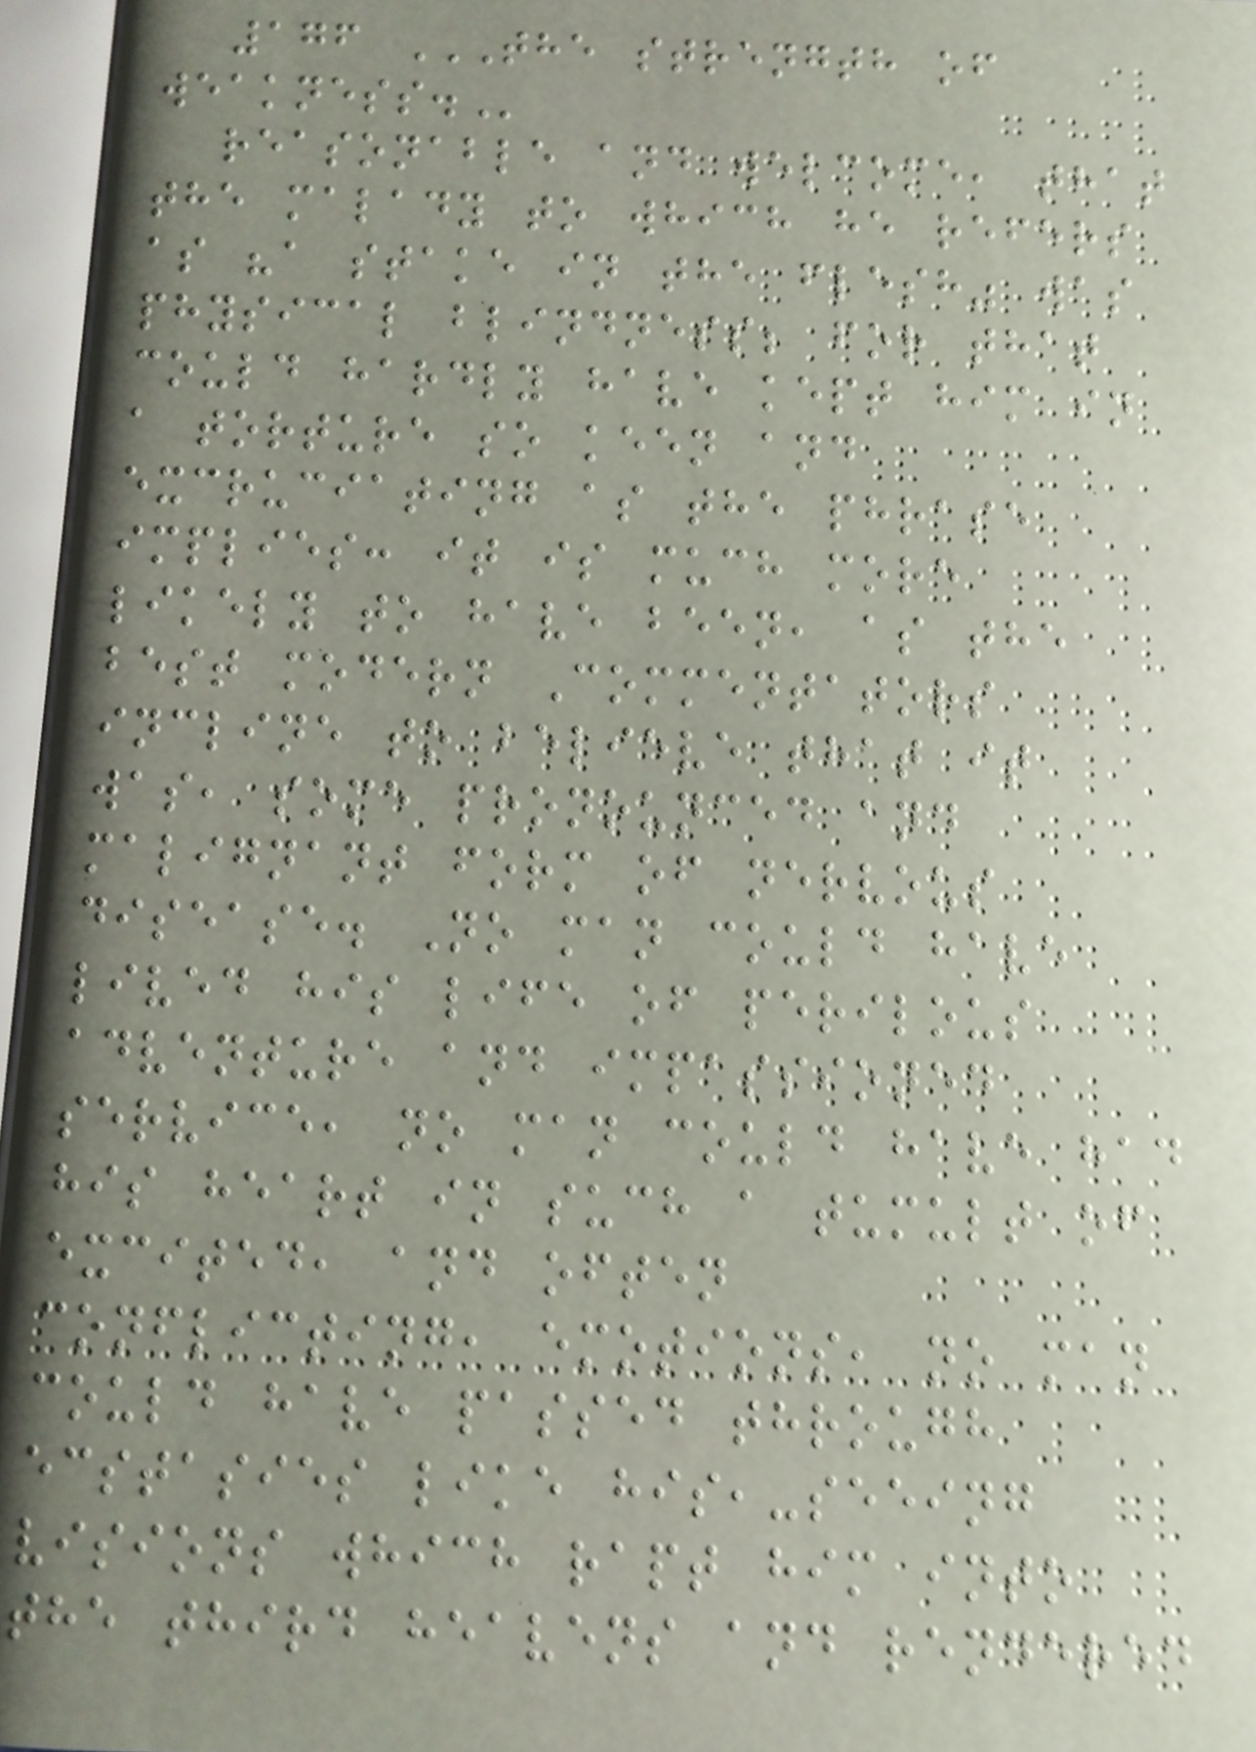176 THE STRENGTH OF
WEAKNESS.
reasonable and welcome, that
the malady to which he refers
as "a stake in the flesh" was
physical blindness; for that
could hardly have kept him in
a torture so keen and
excruciating as the phrase
implies: it is much more
likely to have been, as the
best modern Commentators
incline to believe that it
was, some pronounced and
malignant form of nervous
disease. No man could have
lived his life of perilous
adventure and impassioned
service, no man could have had
his heart in such a tumult of
excited, and often
conflicting, emotions, no man
could have passed through
ecstasies like his,-seeing
visions which rapt him into
the third heavens and rendered
